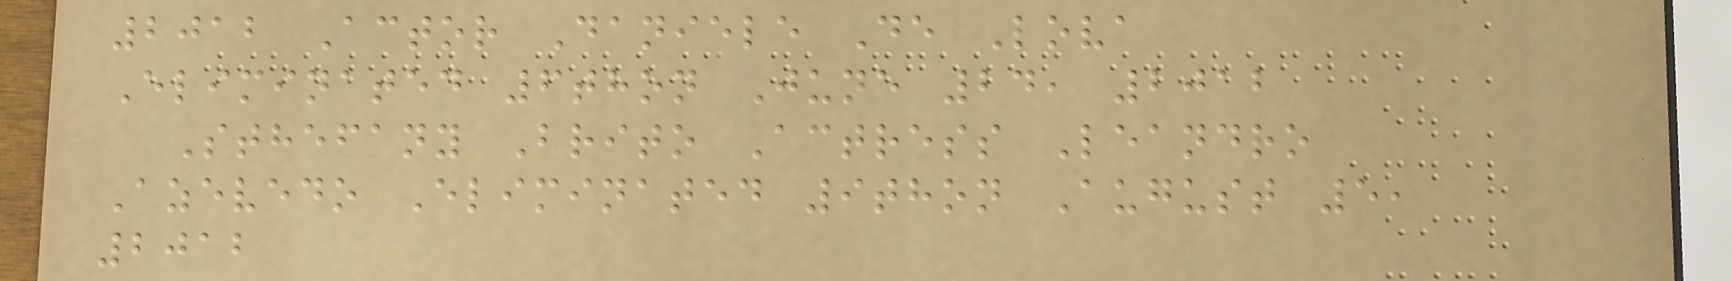2012 Actor Daniele De Lova
Eliminated 6thon June 24, 2012
Sthefany Brito Actress Leandro
Azevedo Eliminated 9thon August 5,
2012
